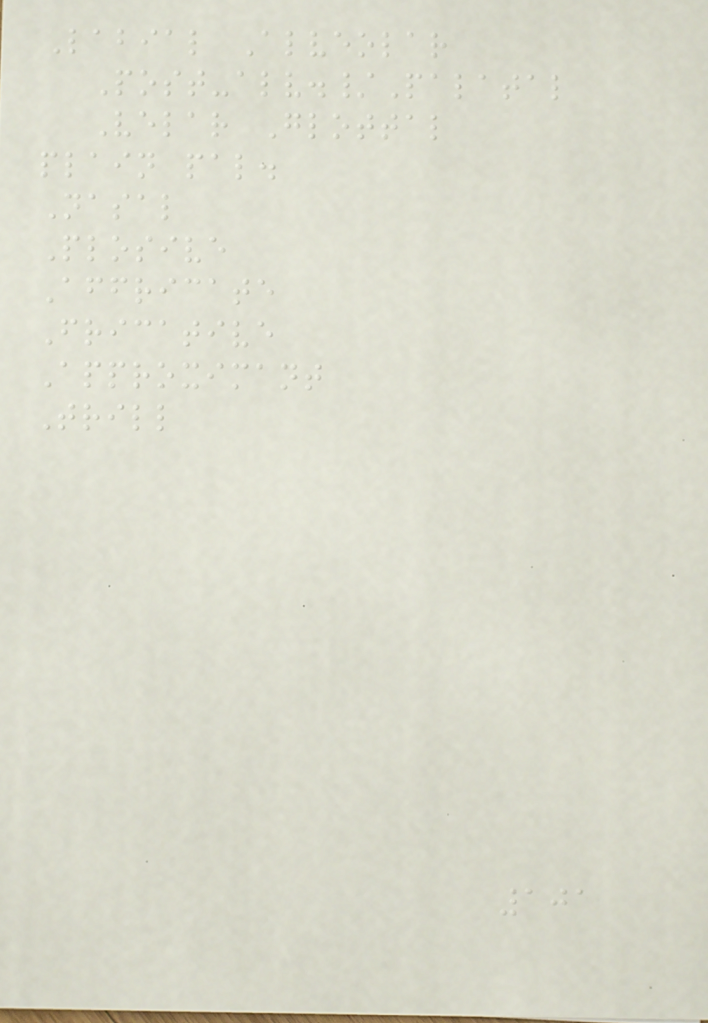Labial Alveolar
Post-alv./Palatal
Velar Glottal
plain pal.
Nasal
Plosive
Affricate
Fricative
Approximant
Trill
101
